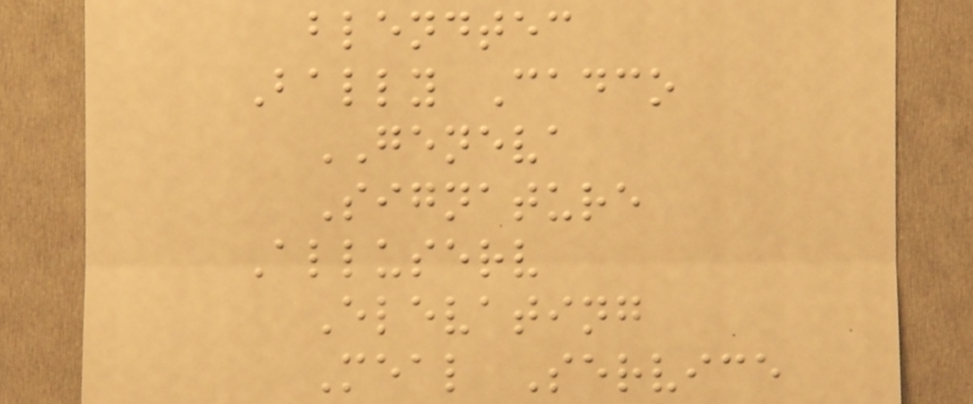blendtec
Bally Cadco
GENEVA
Signature
Alluserv
Elevating
Meal Service
